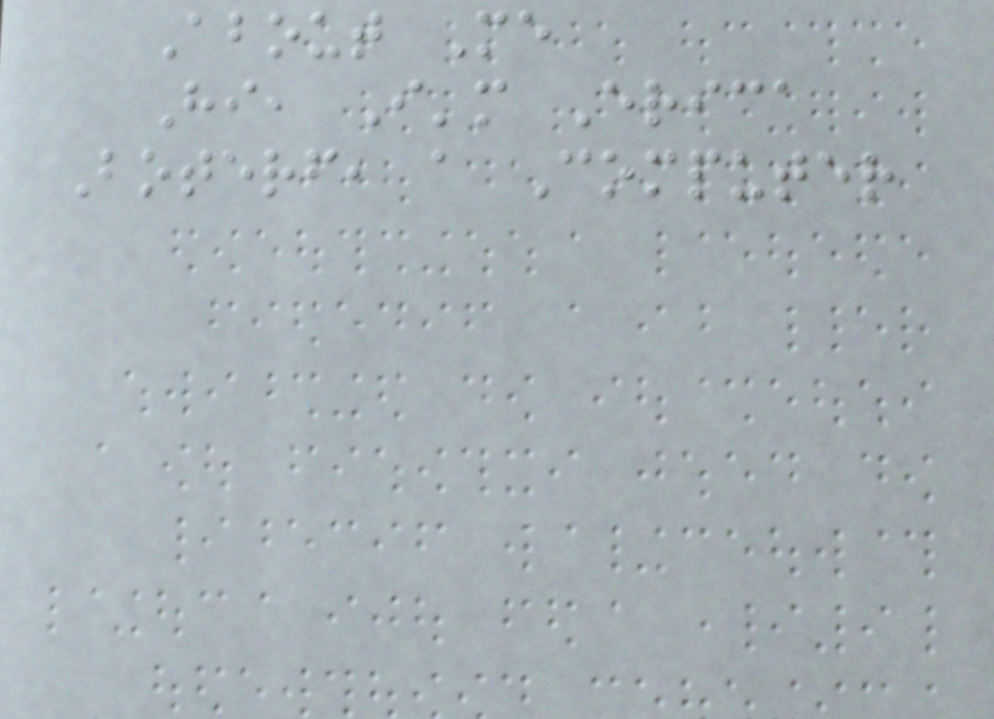About Me
Hi, I'm Erica
Boterf, a Computer
